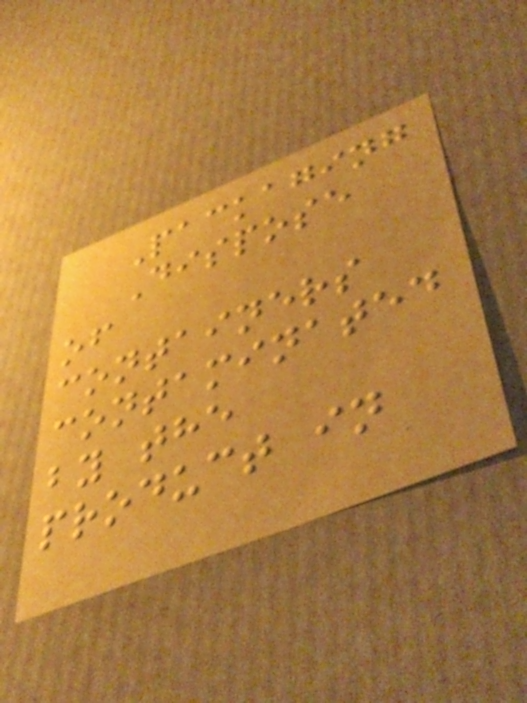Packaging
Dispose
of
containers
contaminated
by the
product in
